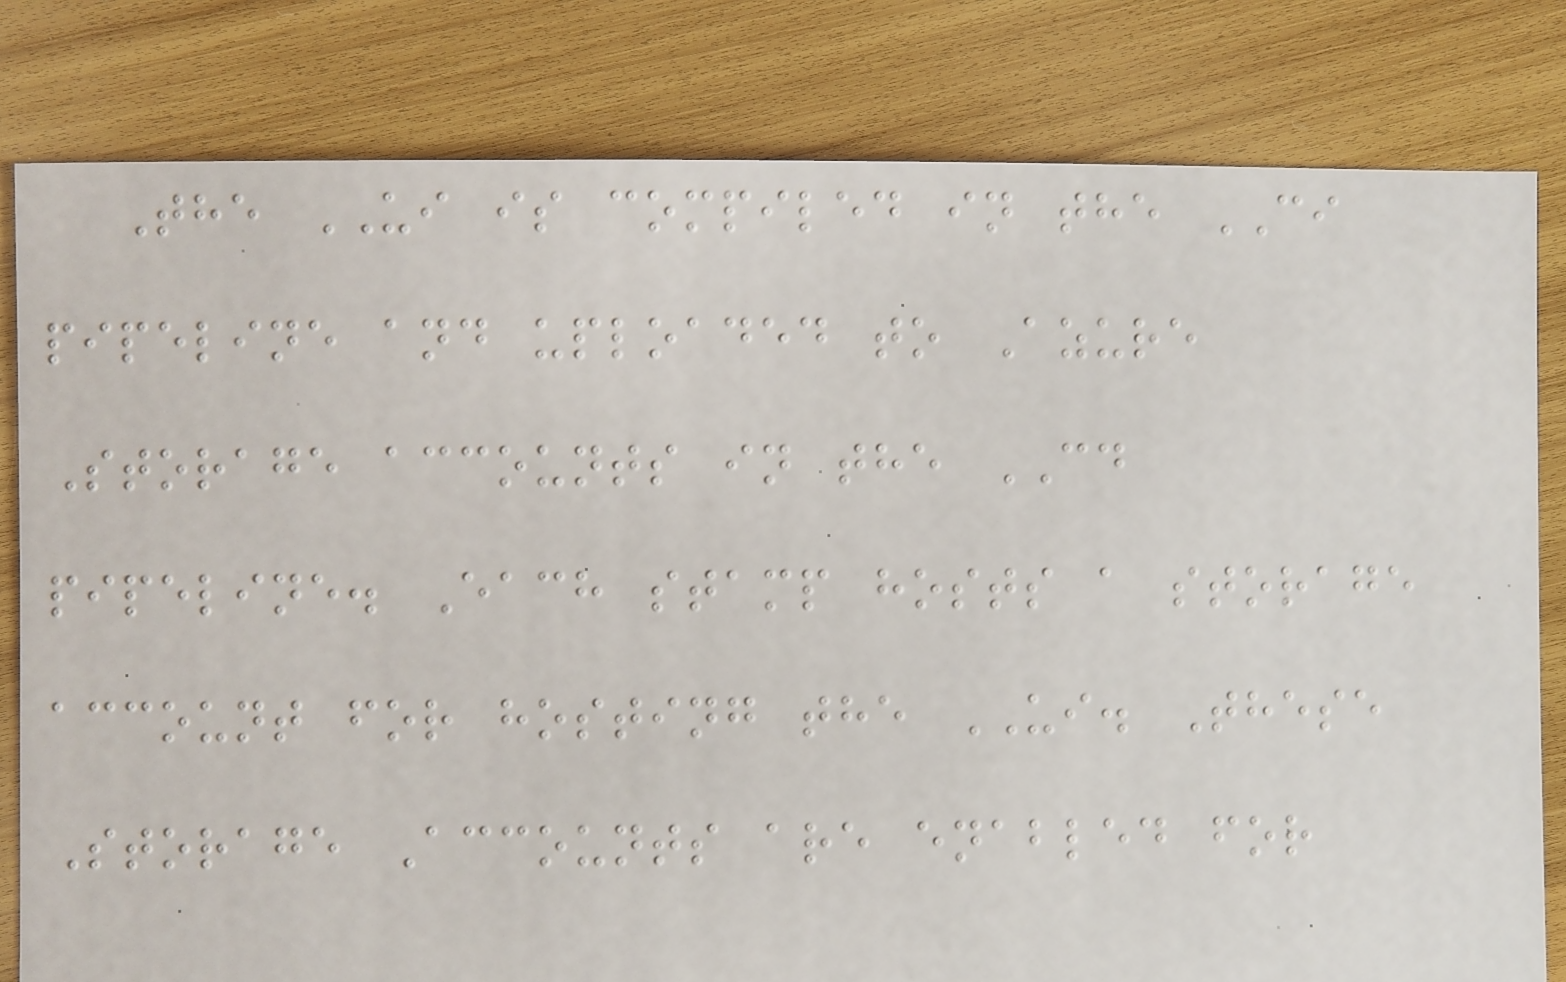The UI is compiled in the CI
pipeline and uploaded to Azure
Storage accounts in the CD
pipeline. Each stamp hosts a storage
account for hosting the UI. These
Storage Accounts are enabled for
